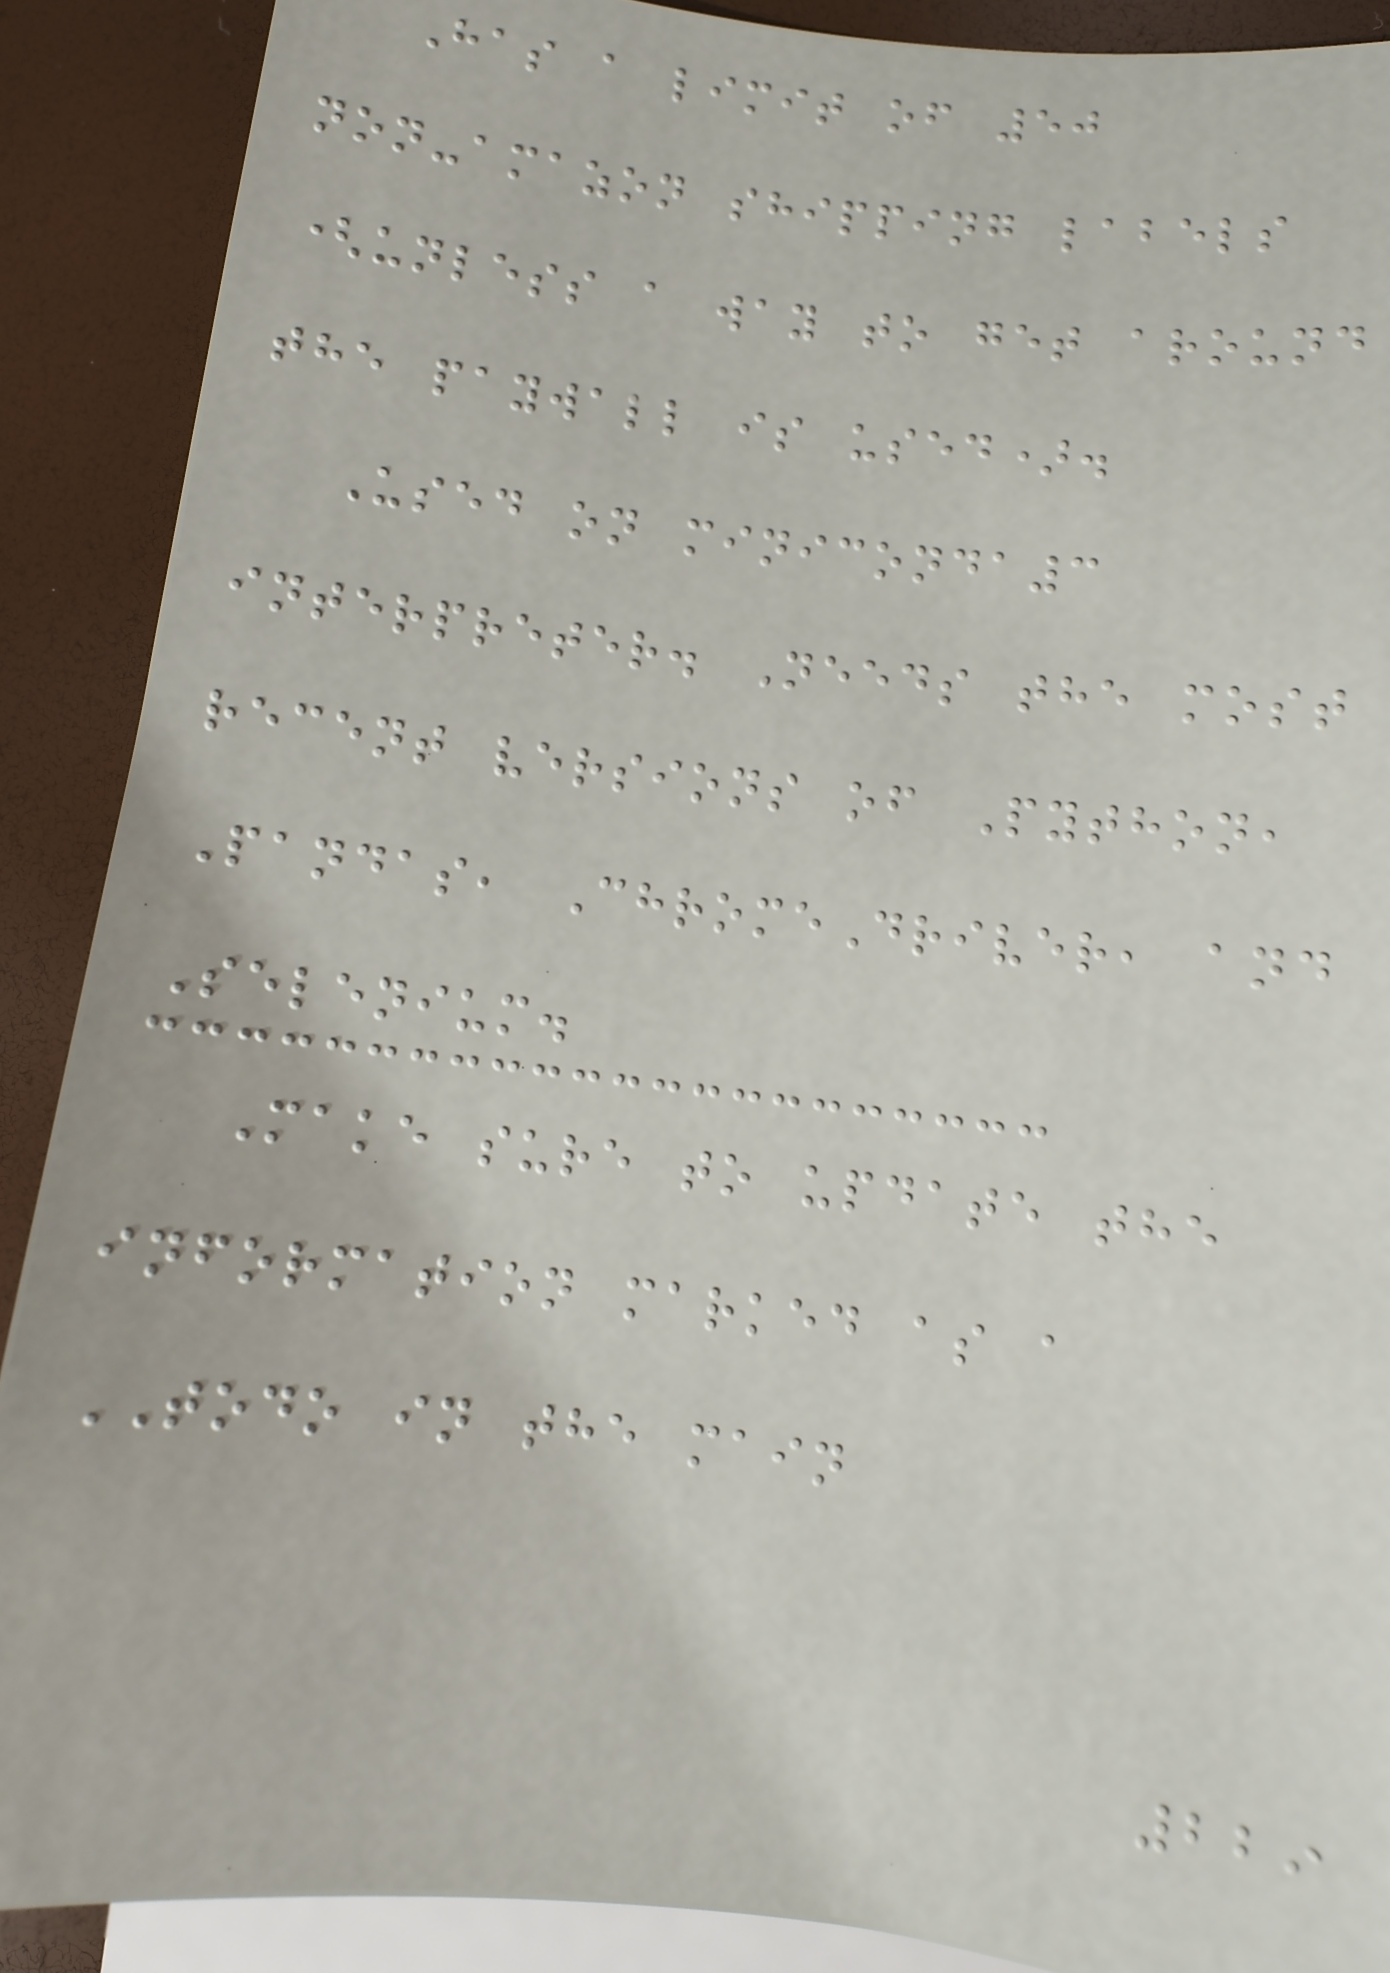Has a limit of 50
non-amazon shipping labels
(unless a way to get around
the paywall is used).
Used on miniconda3
interpreter. Needs the most
recent versions of Python,
Pandas, ChromeDriver, and
Selenium.
Make sure to update the
information marked as a
TODO in the main
229
